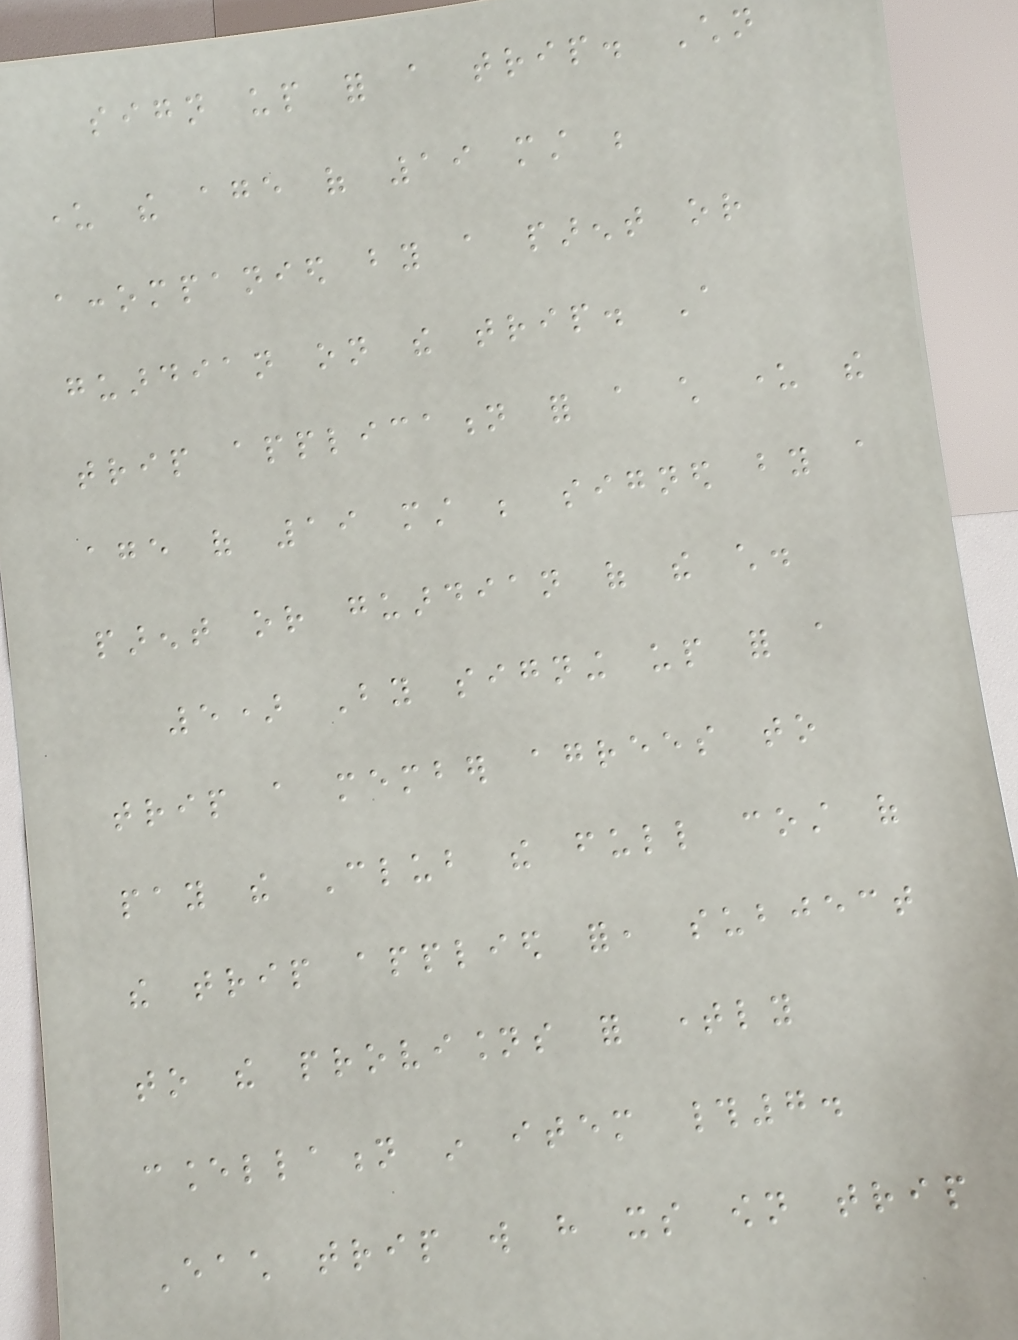sign up for a trip. Children
under the age of 19 must be
accompanied by a parent or
guardian on the trip. A
trip application for a child under the
age of 19 must be signed by a
parent or guardian of the child.
5) By signing up for a
trip a member agrees to
pay the Club the full cost of
the trip applied for, subject
to the provisions for timely
cancellation in item #7.
Each trip will have its own trip
